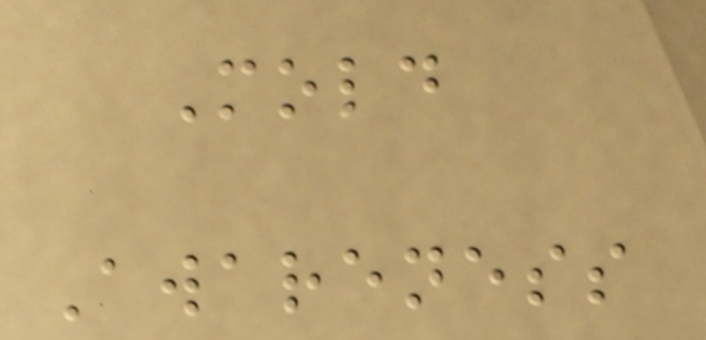Mold
Awareness
